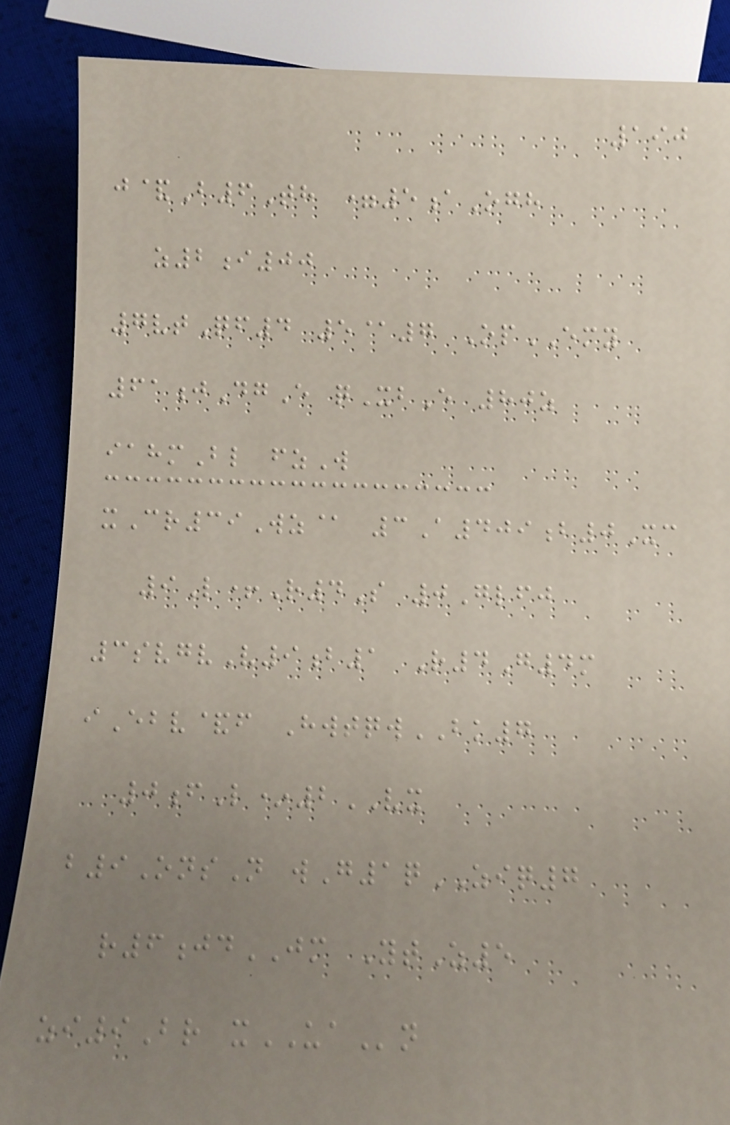190
j&B6Th =5aOgh
z2i00
7vtQf4 5@7 OpEMY
61jDgE qXbE 80z
iahmBl fzW
xCr39Wz@ 3A409b0Xc
9L+R4S 0Glfj
3svgvV9b1 R4G4m
iEbv&f HwtqwBK7
0fL*2VX
b9OnsN wG1qZIQ7
r6jdJM YtZ5
zi9Br xUAn
